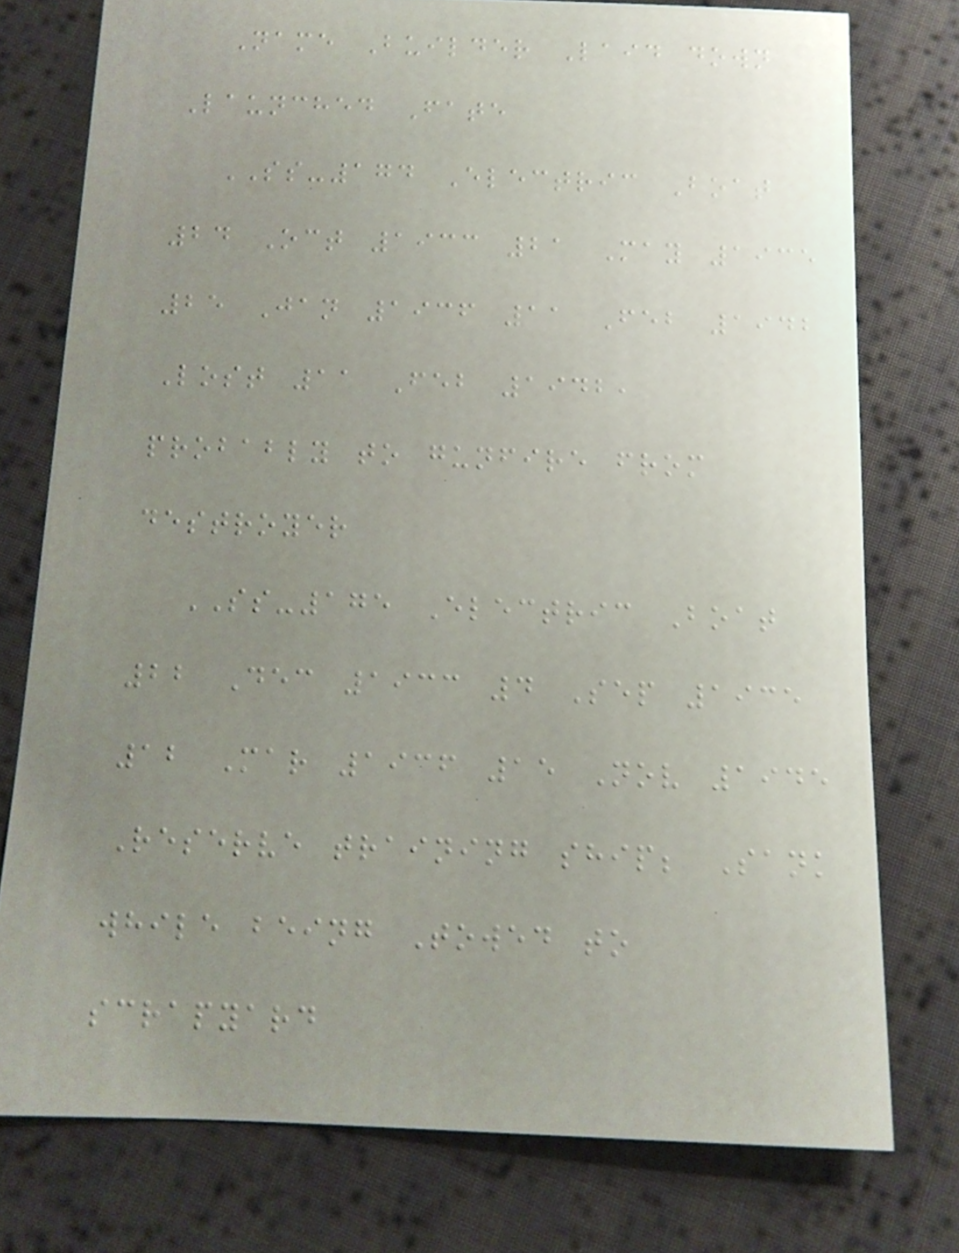Name Builder Laid down
Launched Fate
SS-174 Electric Boat
24 Oct 1933 21 May 1935
25 Jan 1936 11 Feb 1942
Lost 11 Feb 1942,
probably to gunfire from
destroyer
SS-175 Electric Boat
22 Dec 1933 4 Sep 1935
12 Mar 1936 15 Nov 1945
Reserve training ship; Sank
while being Towed to
scrapyard
